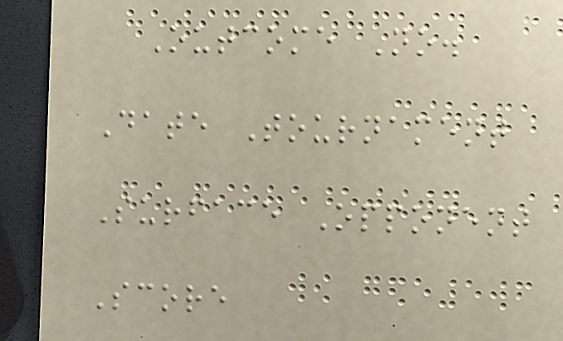Outcome No.
Date Tournament
Surface Opponent
Score
